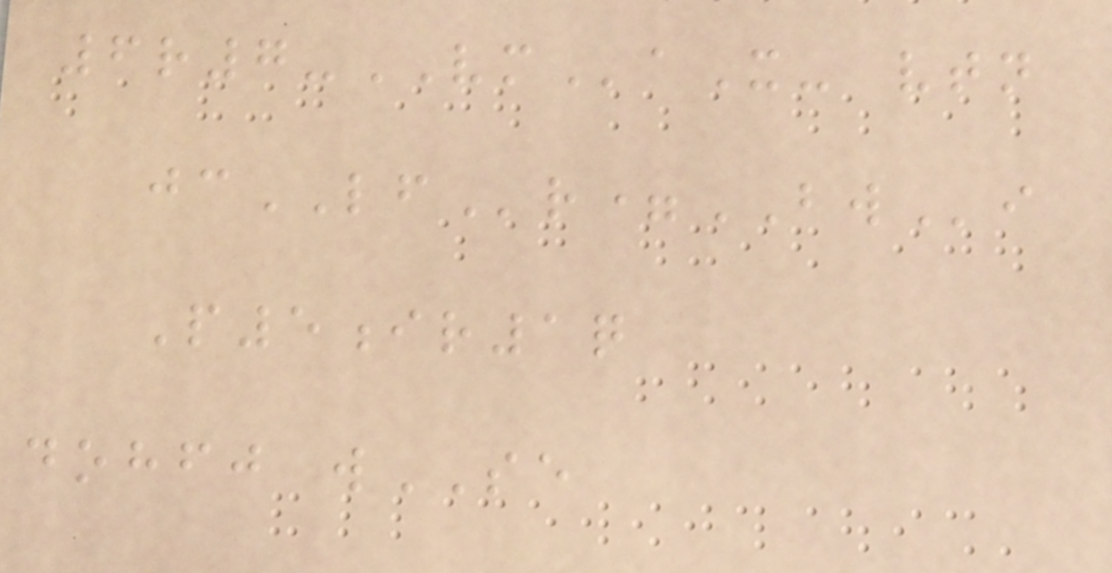6r7-VMaX- vtn
jcLFr=BWi
P5ir1q
dohfj wSE
